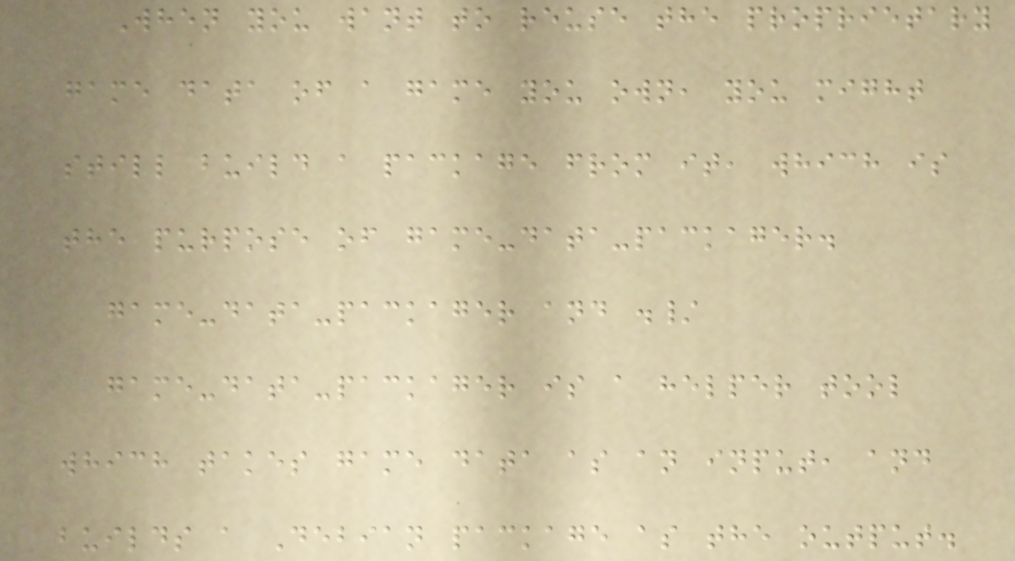When you want to reuse the proprietary
game data of a game you own, you might
still build a package from it, which is
the purpose of game-data-packager.
game-data-packager and ./
game-data-packager is a helper tool
which takes game data as an input, and
builds a Debian package as the output.
